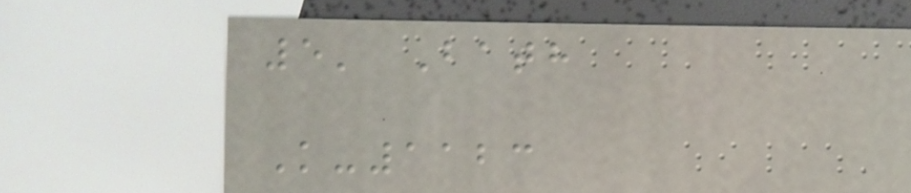5' Bath
K-1123
